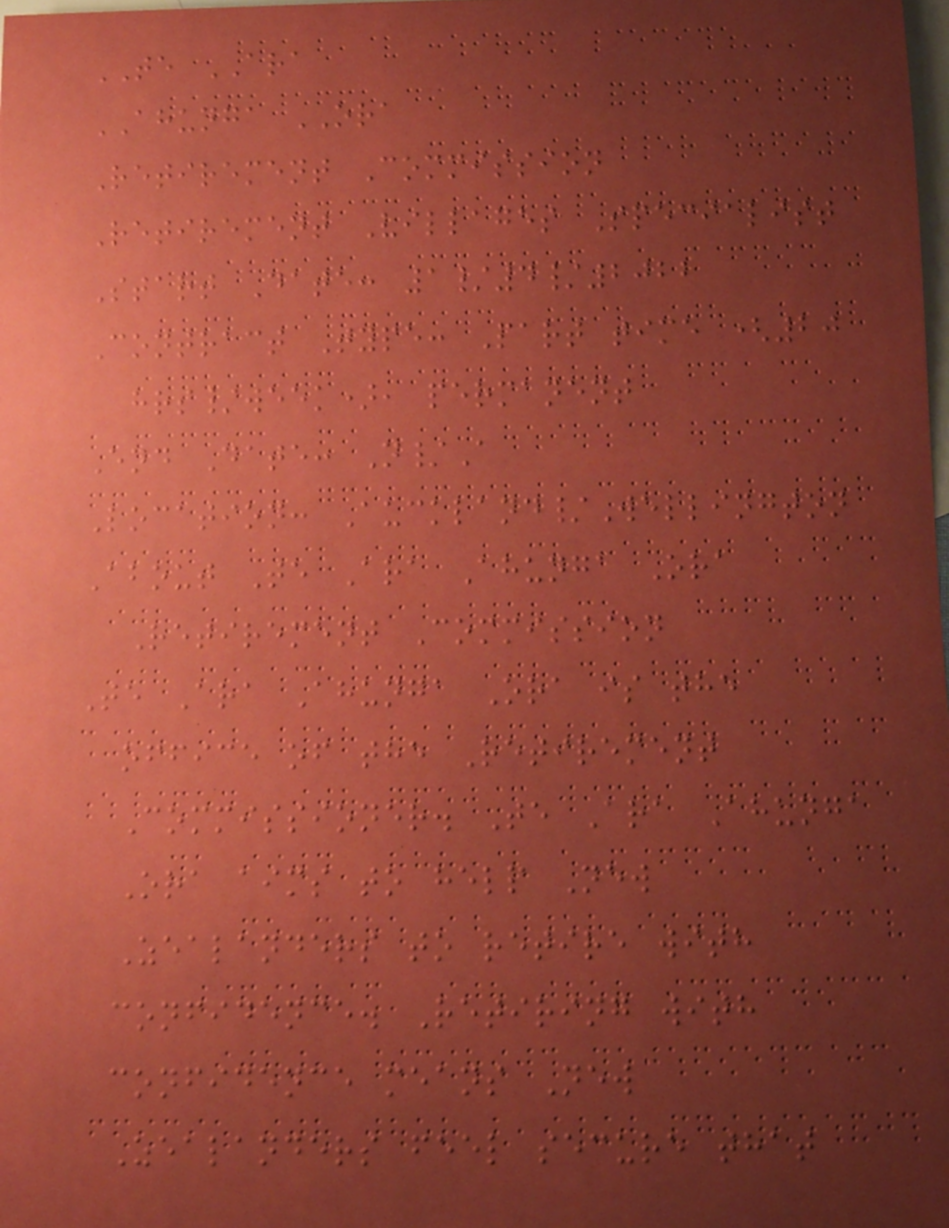TE ARA
AHUNGA ORA
Retirement Commission
Retirement Villages Specialist
Start Date: 1/4/2022
Contract Type: Part time (20
hrs/week), permanent
End Date: N/A
Location: Auckland/Wellington
About Te Ara Ahunga Ora
Retirement Commission
Te Ara Ahunga Ora is the
office of the Retirement
Commissioner. Te Ara Ahunga
Ora aims to help New
Zealanders to retire with
confidence. Retiring with
confidence means New
Zealanders feel secure that
